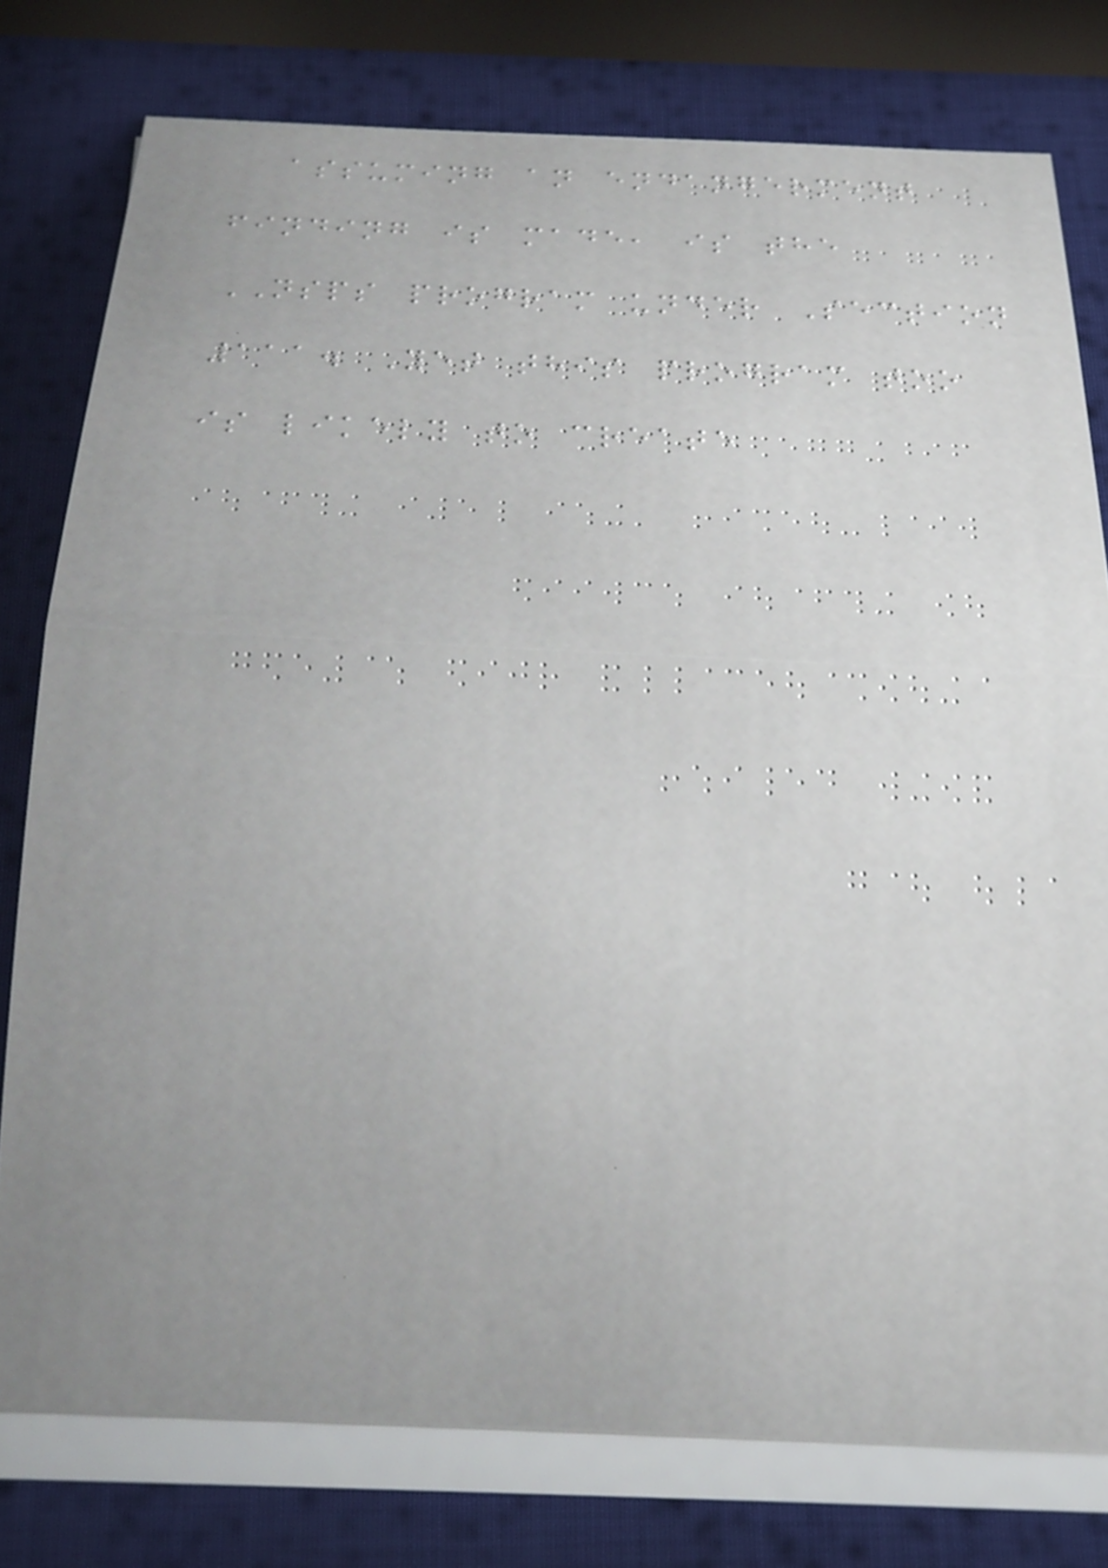assuming an endangerment
finding is made, is the
NSPS program under Section
111. Yet this program too
is likely to create
